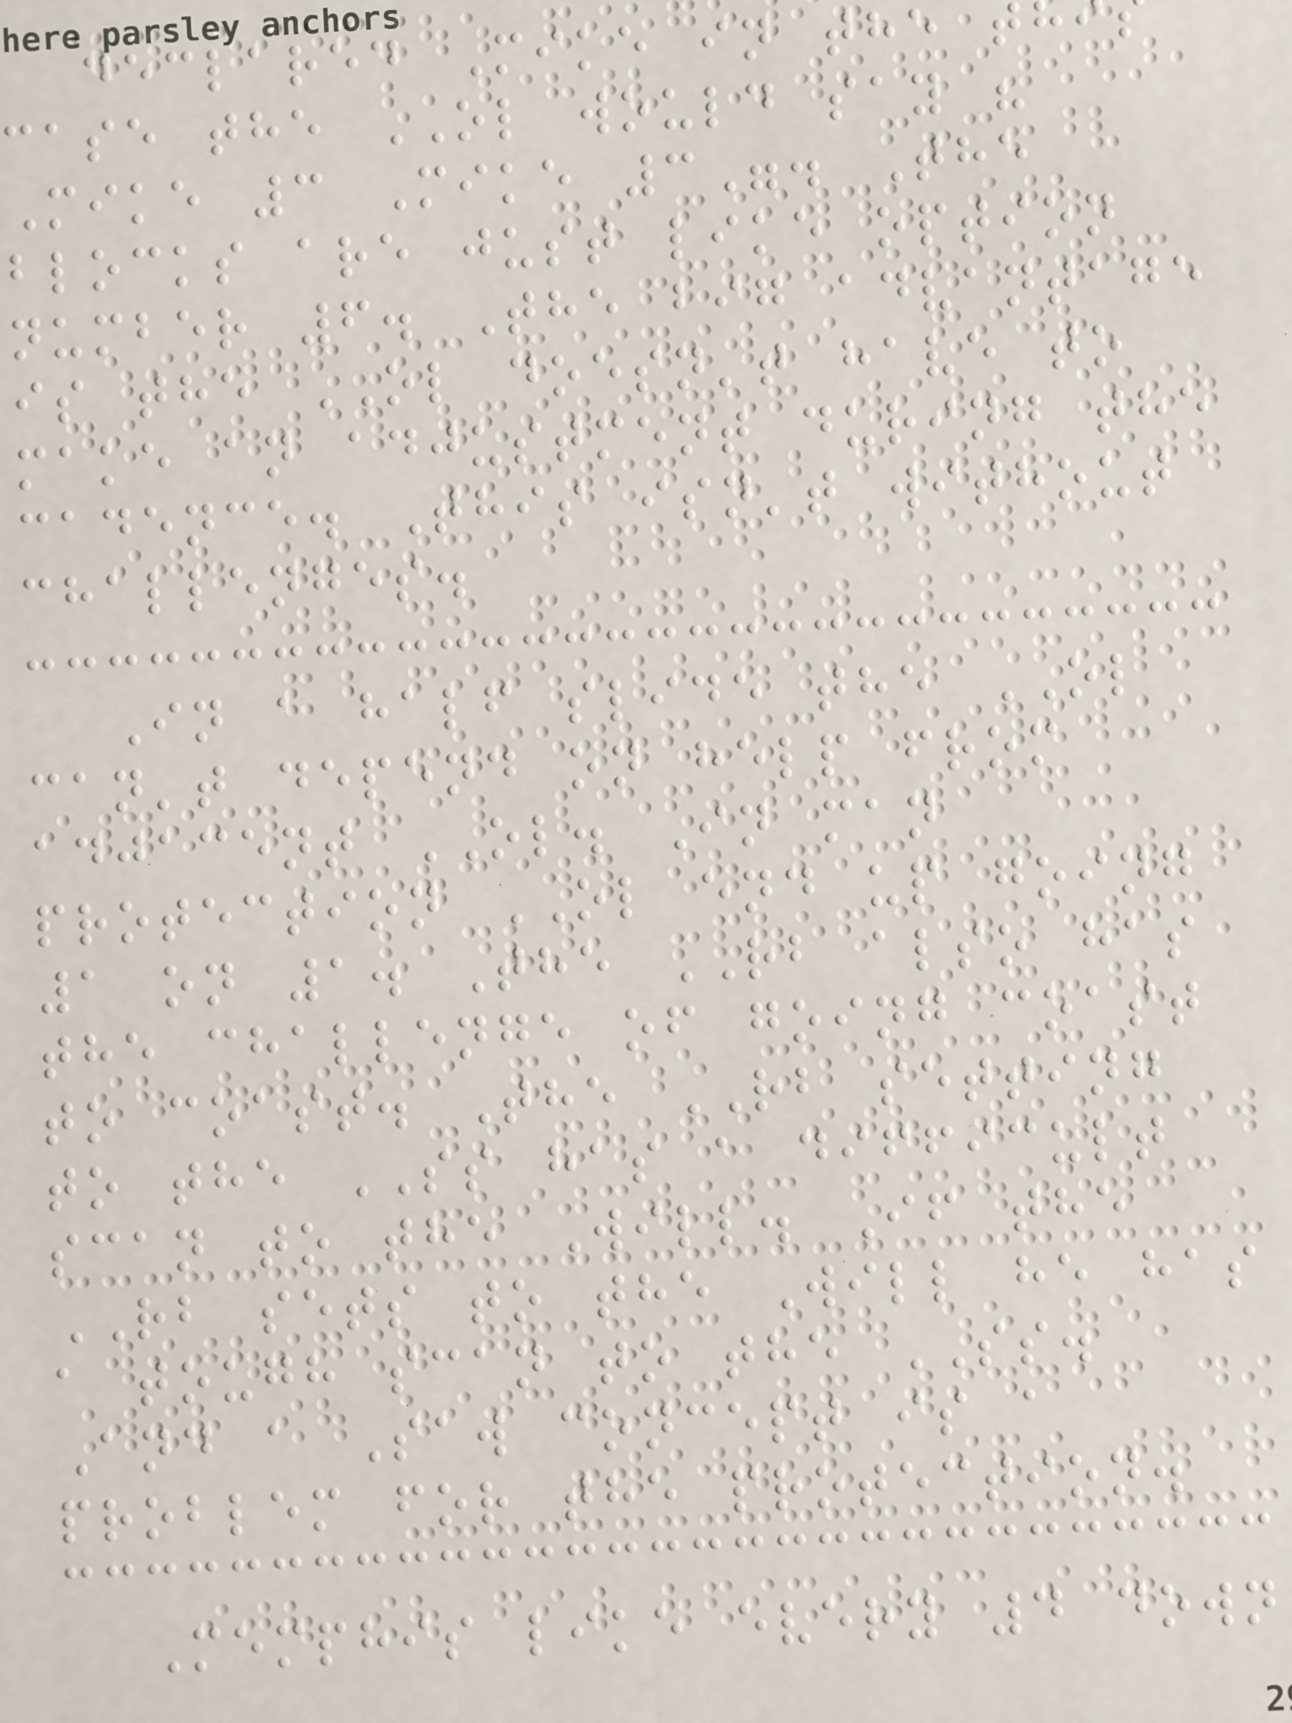declared Mike in the t
case the OL would say "
Mike 3 Mike 3". The
blocks are just like option
number 6. The big advantage
is the OL doesn't have to
make an adjustment during the
cadence. This isn't without
challenges.
In a half slide the OL
can't depend on help from
adjacent OL. In man
protection OL end up going
1 on 1. The RB also has
the challenge of going coast
to coast. The RB setting
to the SS has a difficult
scan to the Will. If the
RB sets to the Will he has
a tough scan to the SS.
And a Saw concept is a
problem for the protection.
Memphis like every 4 down
